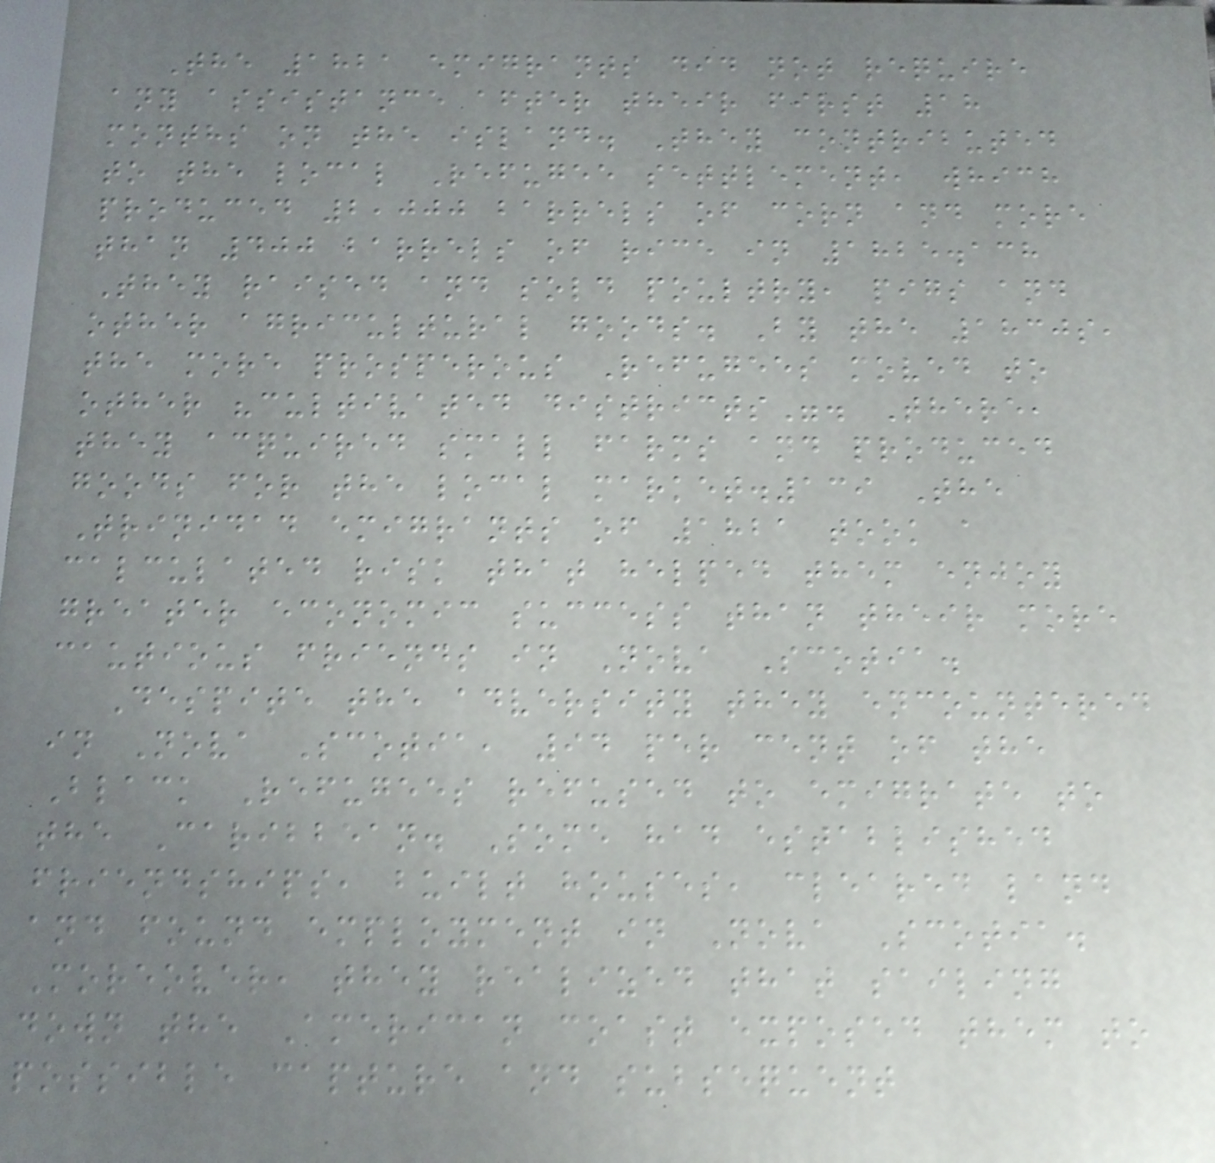The 1821 emigrants did not require
any assistance after their first 18
months on the island. They contributed
to the local Refugee settlement, which
produced 2,000 barrels of corn and more
than 400 barrels of rice in 1825.138
They raised and sold poultry, pigs and
other agricultural goods. By the 1830s,
the more prosperous Refugees moved to
other "cultivated districts". There,
they acquired small farms and produced
goods for the local market.139 The
Trinidad emigrants of 1821 took a
calculated risk that helped them enjoy
greater economic success than their more
cautious friends in Nova Scotia.
Despite the adversity they encountered
in Nova Scotia, 94 per cent of the
Black Refugees refused to emigrate to
the Caribbean. Some had established
friendships, built houses, cleared land
and found employment in Nova Scotia.
Moreover, they realized that sailing
down the American coast exposed them to
possible capture and subsequent
